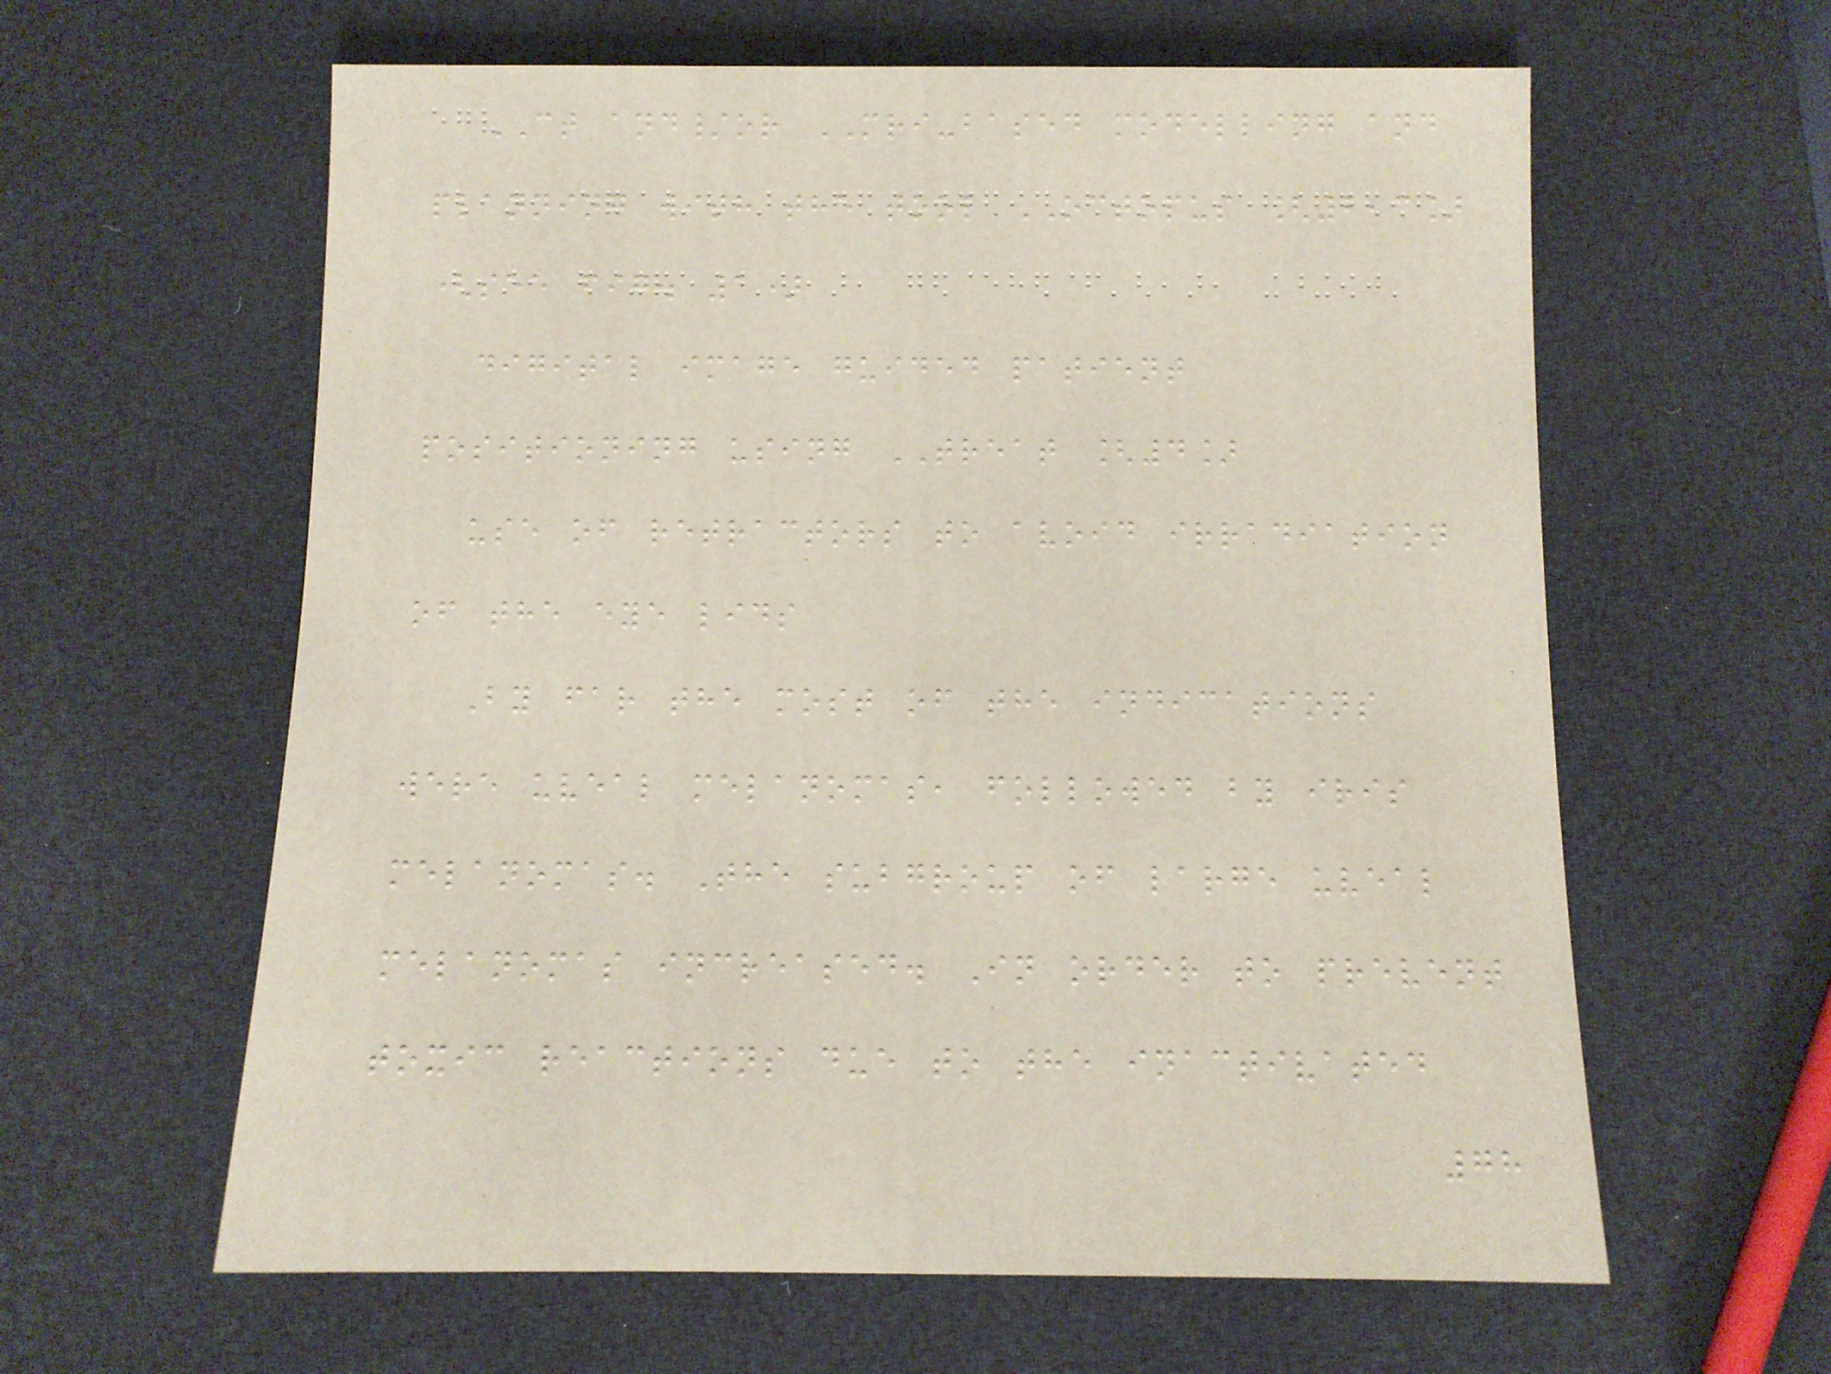CT and/or MRI-based modelling and
planning with the tool OCTOPUS [2,3]
(see fig. 1)
digital image guided patient
positioning using TREAT [4]
use of retractors to avoid irradiation
of the eye lids
By far the most of the indications
were uveal melanomas, followed by iris
melanomas. The subgroup of large uveal
melanomas increased. In order to prevent
toxic reactions due to the inactivated
78
